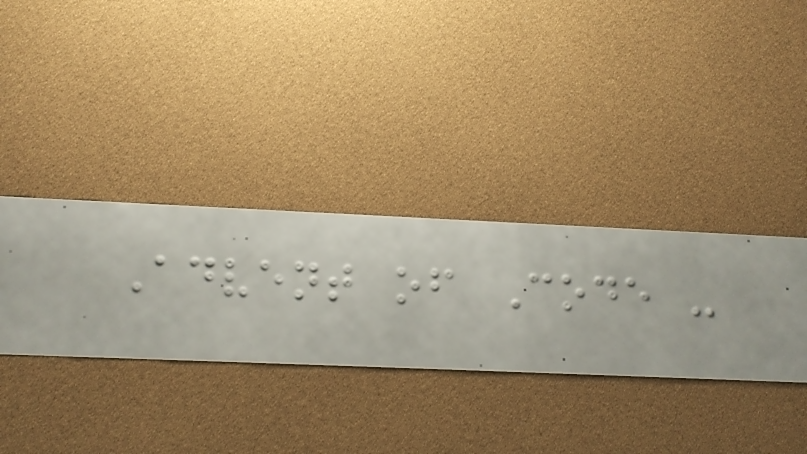Advent of Code -
